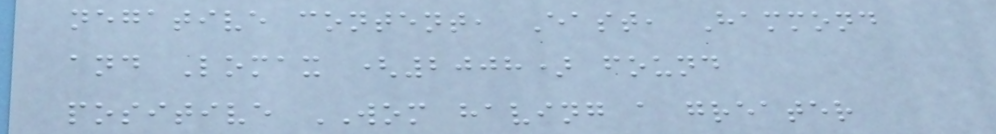negative content, East, Hammond
and Lomax (2008) found
positive WOM having a greater
